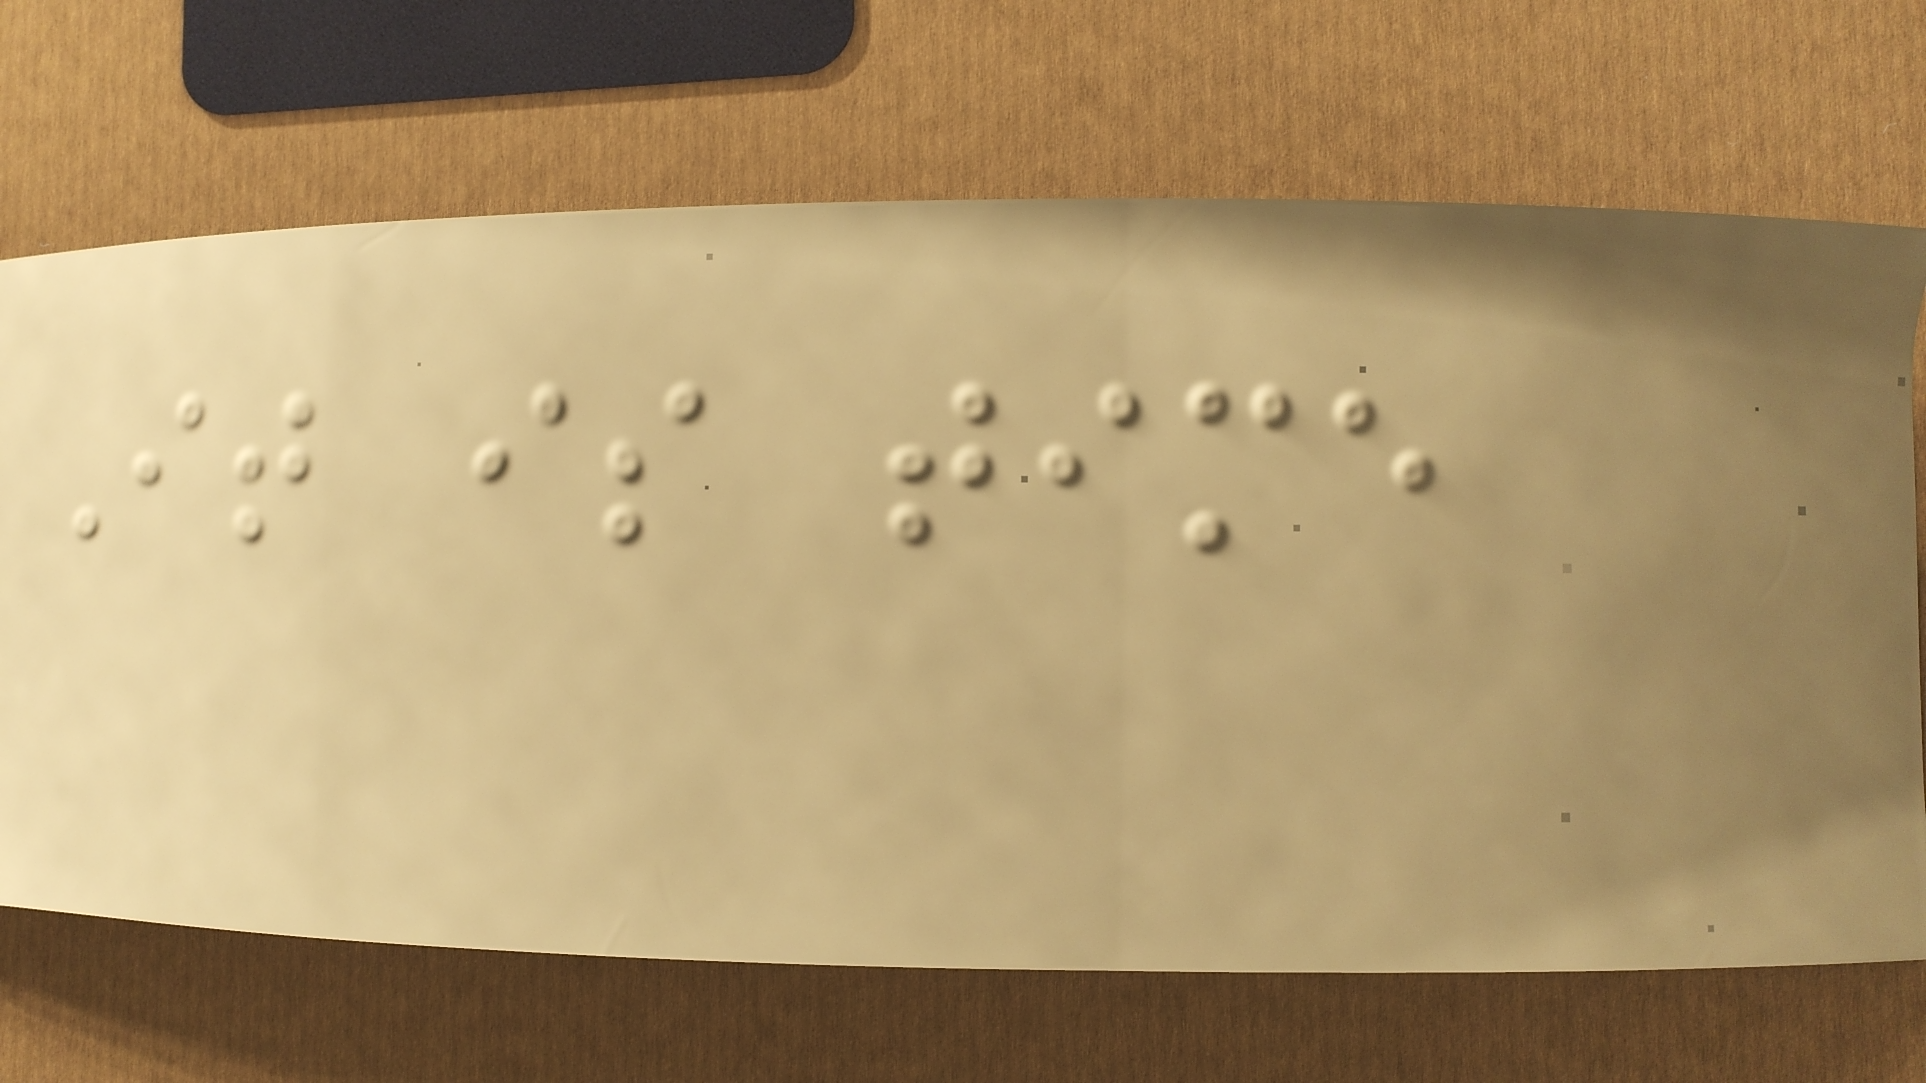It is time
